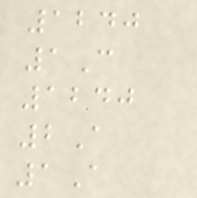1240
1C
1240
2A
1A
